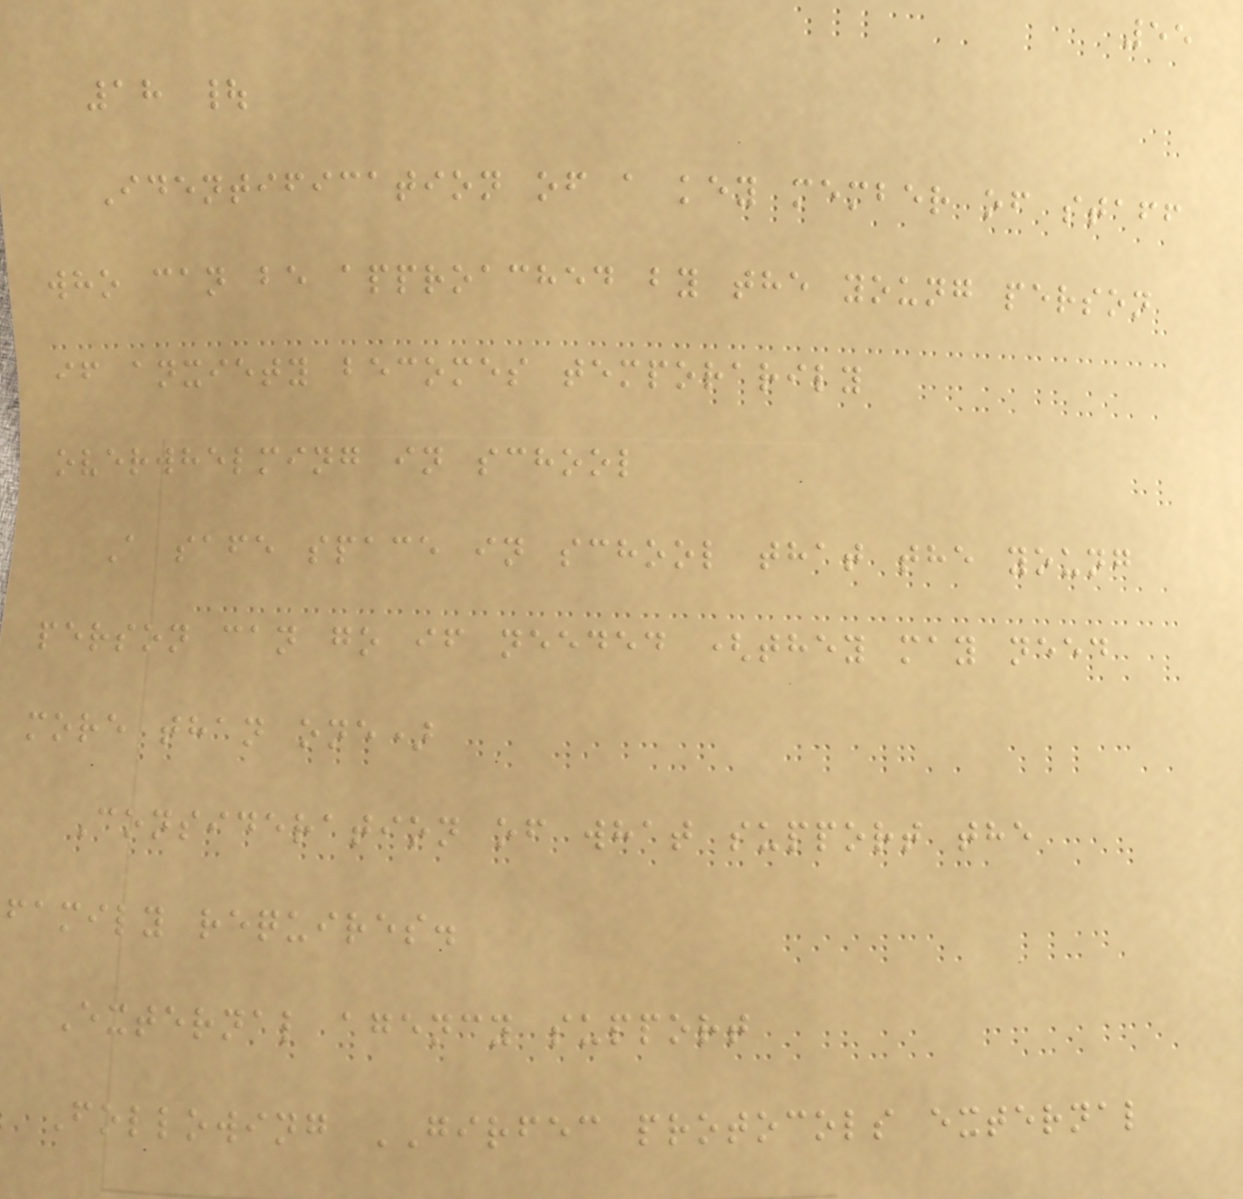55
18 |
Identification of a key member of staff
who can be approached by the young person
if anxiety becomes temporarily
overwhelming in school
A safe space in school that the young
person can go if needed (they may need
more than one)
Consideration of what support the
family requires.
External agency support
Following GIRFEC protocols external
